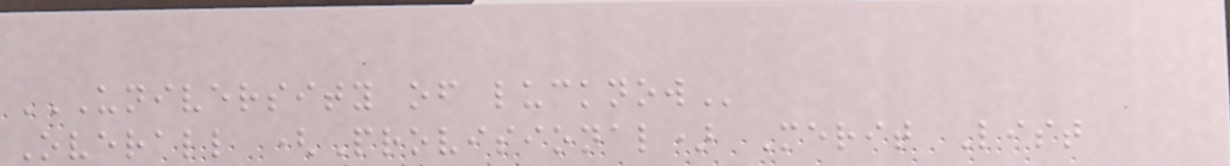UNIVERSITY OF LUCKNOW
Overall (Provisional) Merit List
